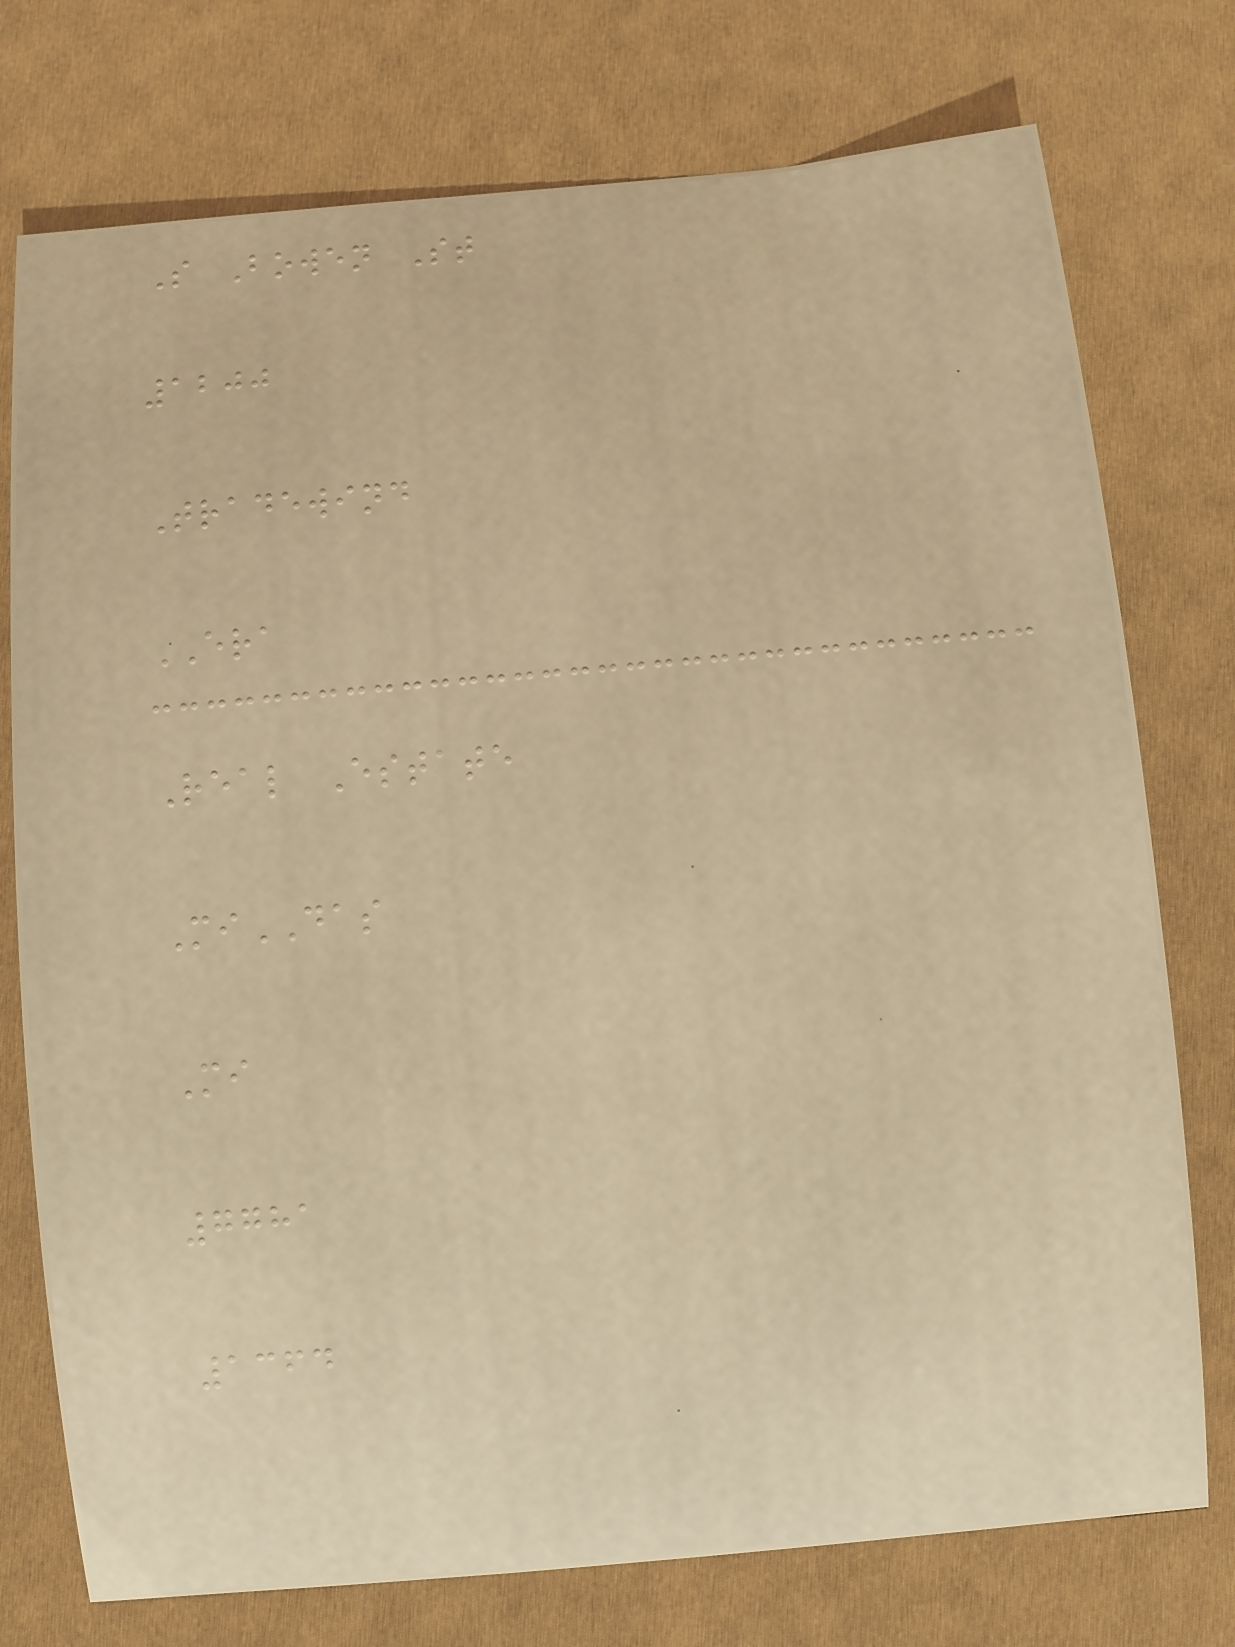S Bowen St
1200
Tradewind
ERA
Real Estate
MiDAS
Mi
7781
1364
